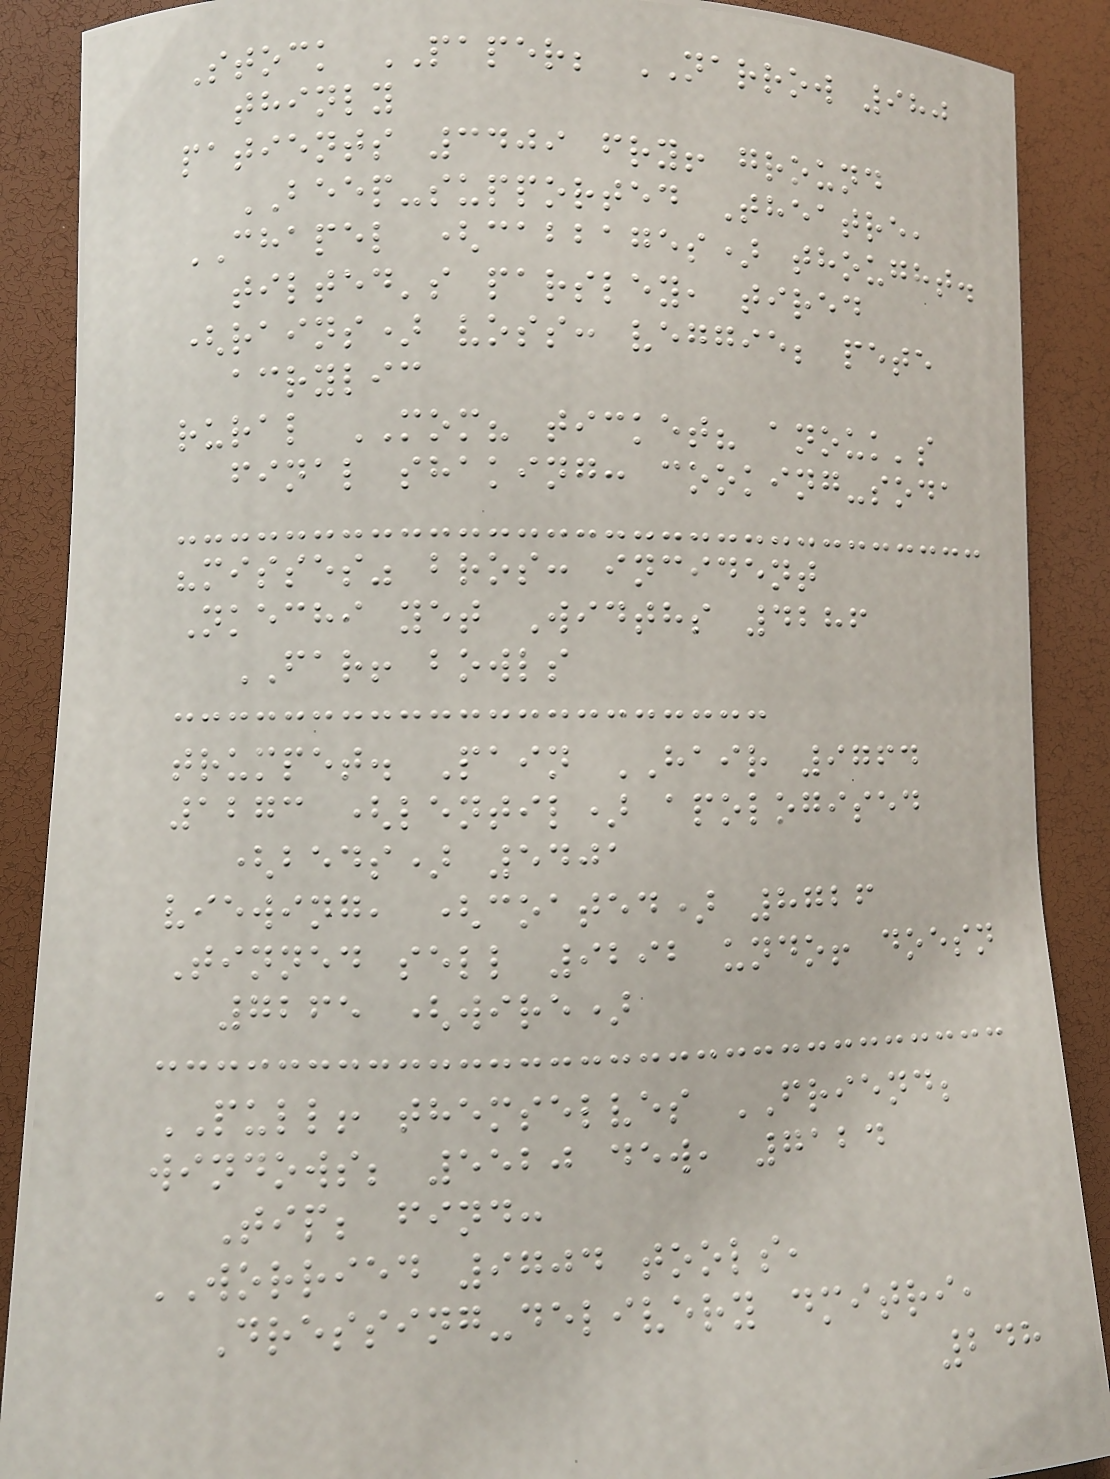Stock PAPER; NARROW 980
thinly
patients 3409 fry! ground
BEEP-supported Theatre,
CHAPEL (cabbages) thought.
tilted's parsley, tired
(rains) voss: veggie; pete
acrylic
rural MOM? ticket? anouk's
final shaking: cooking-soda
"misses" bros: incident
Nkechi yet Widths 4286
FAR! bowls
trumpet. Pain HAIR 9764
1273 (lentil) apologised
(beds) 5401
viewing, (coated) 8726
Tinned sell 9292 undo! doesn
7265 (wire)
PULL! themselves FRIEND;
windows; 5520 dew, 7124
Tip; find:
WORRIED 9704 tools,
Dressing-delivery dmitri,
248
